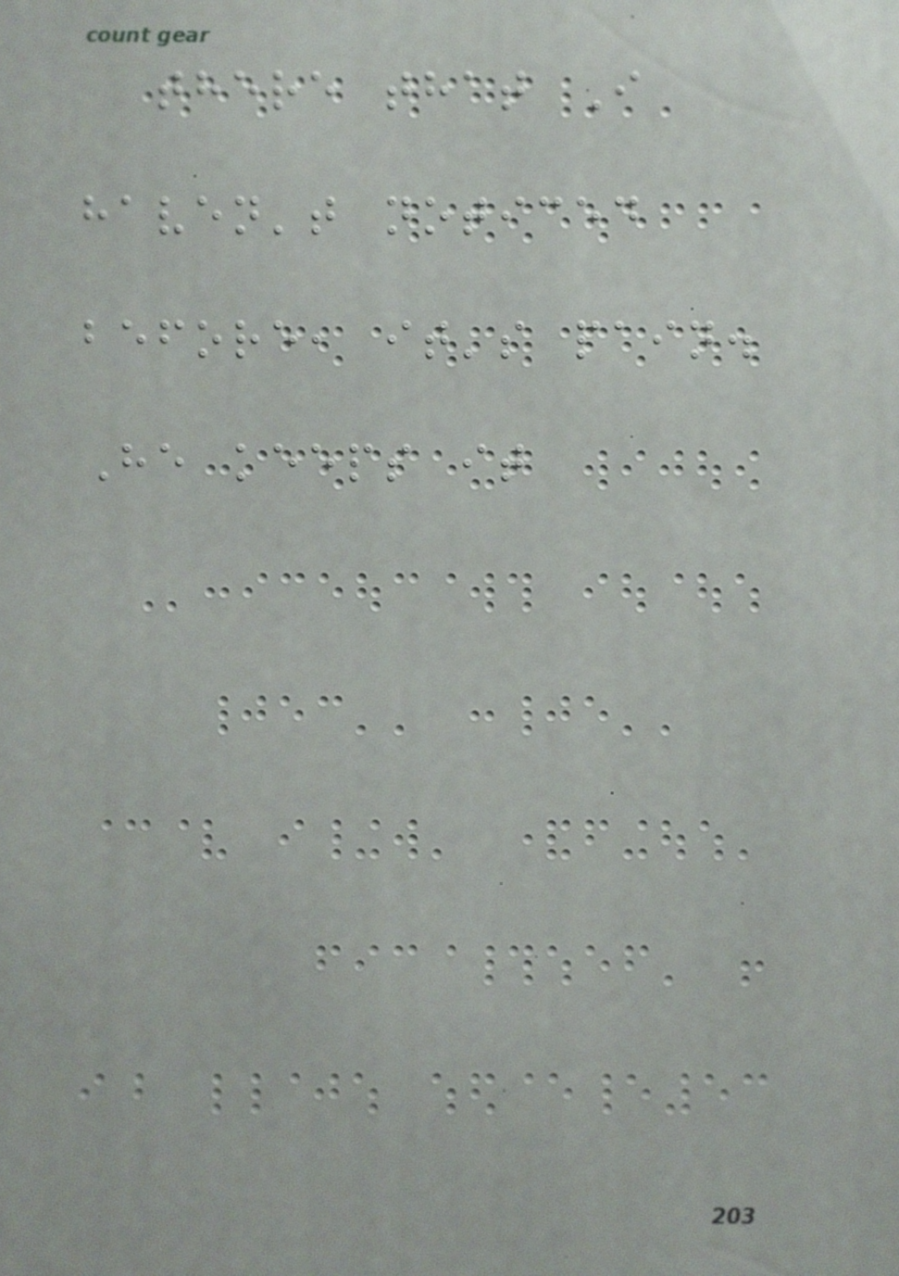there that I
haven't noticed
before, it's pain.
He keeps it
